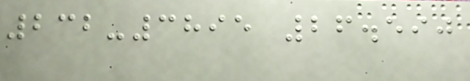232-3895 26.590
